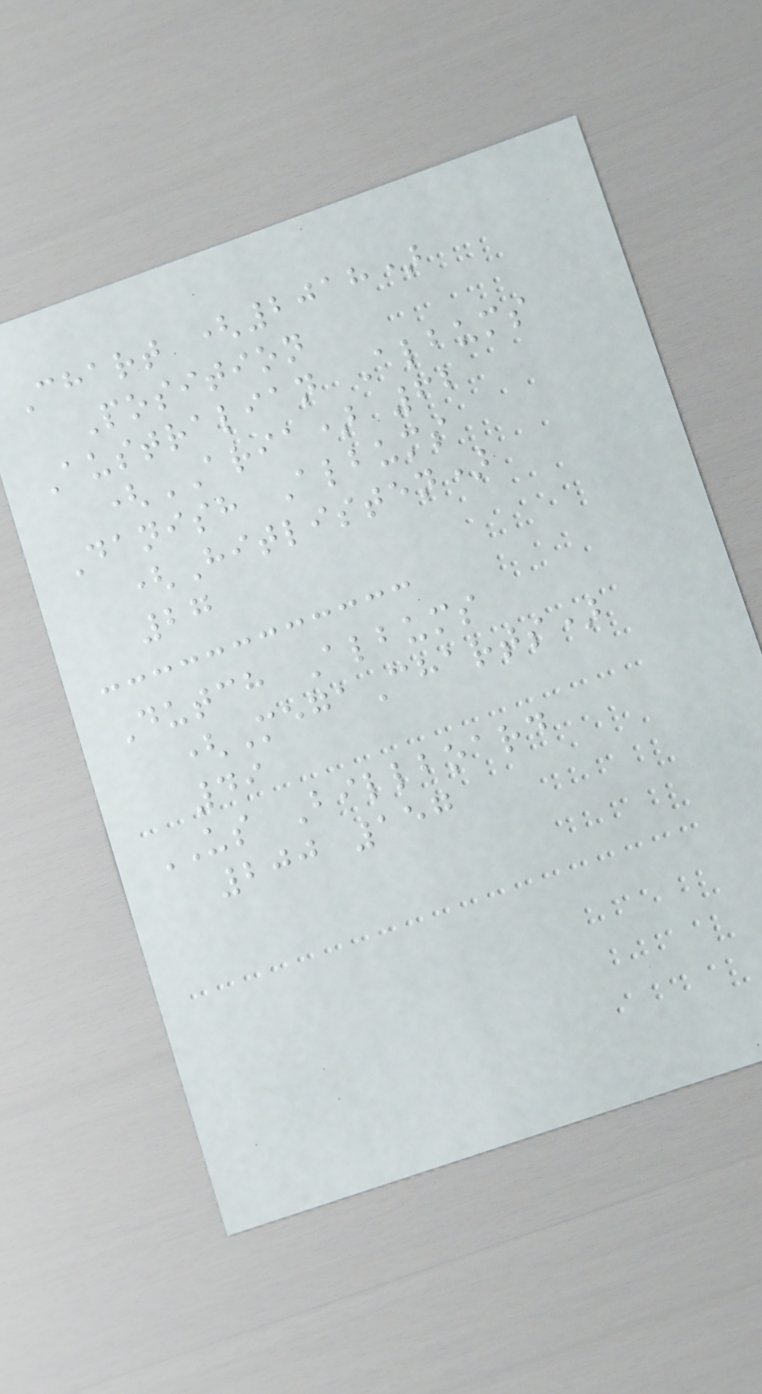Chart (2018)
Position
Australian Albums
(ARIA) 62
Danish Albums
(Hitlisten)
27
Dutch Albums
(MegaCharts)
49
US Billboard
200 157
